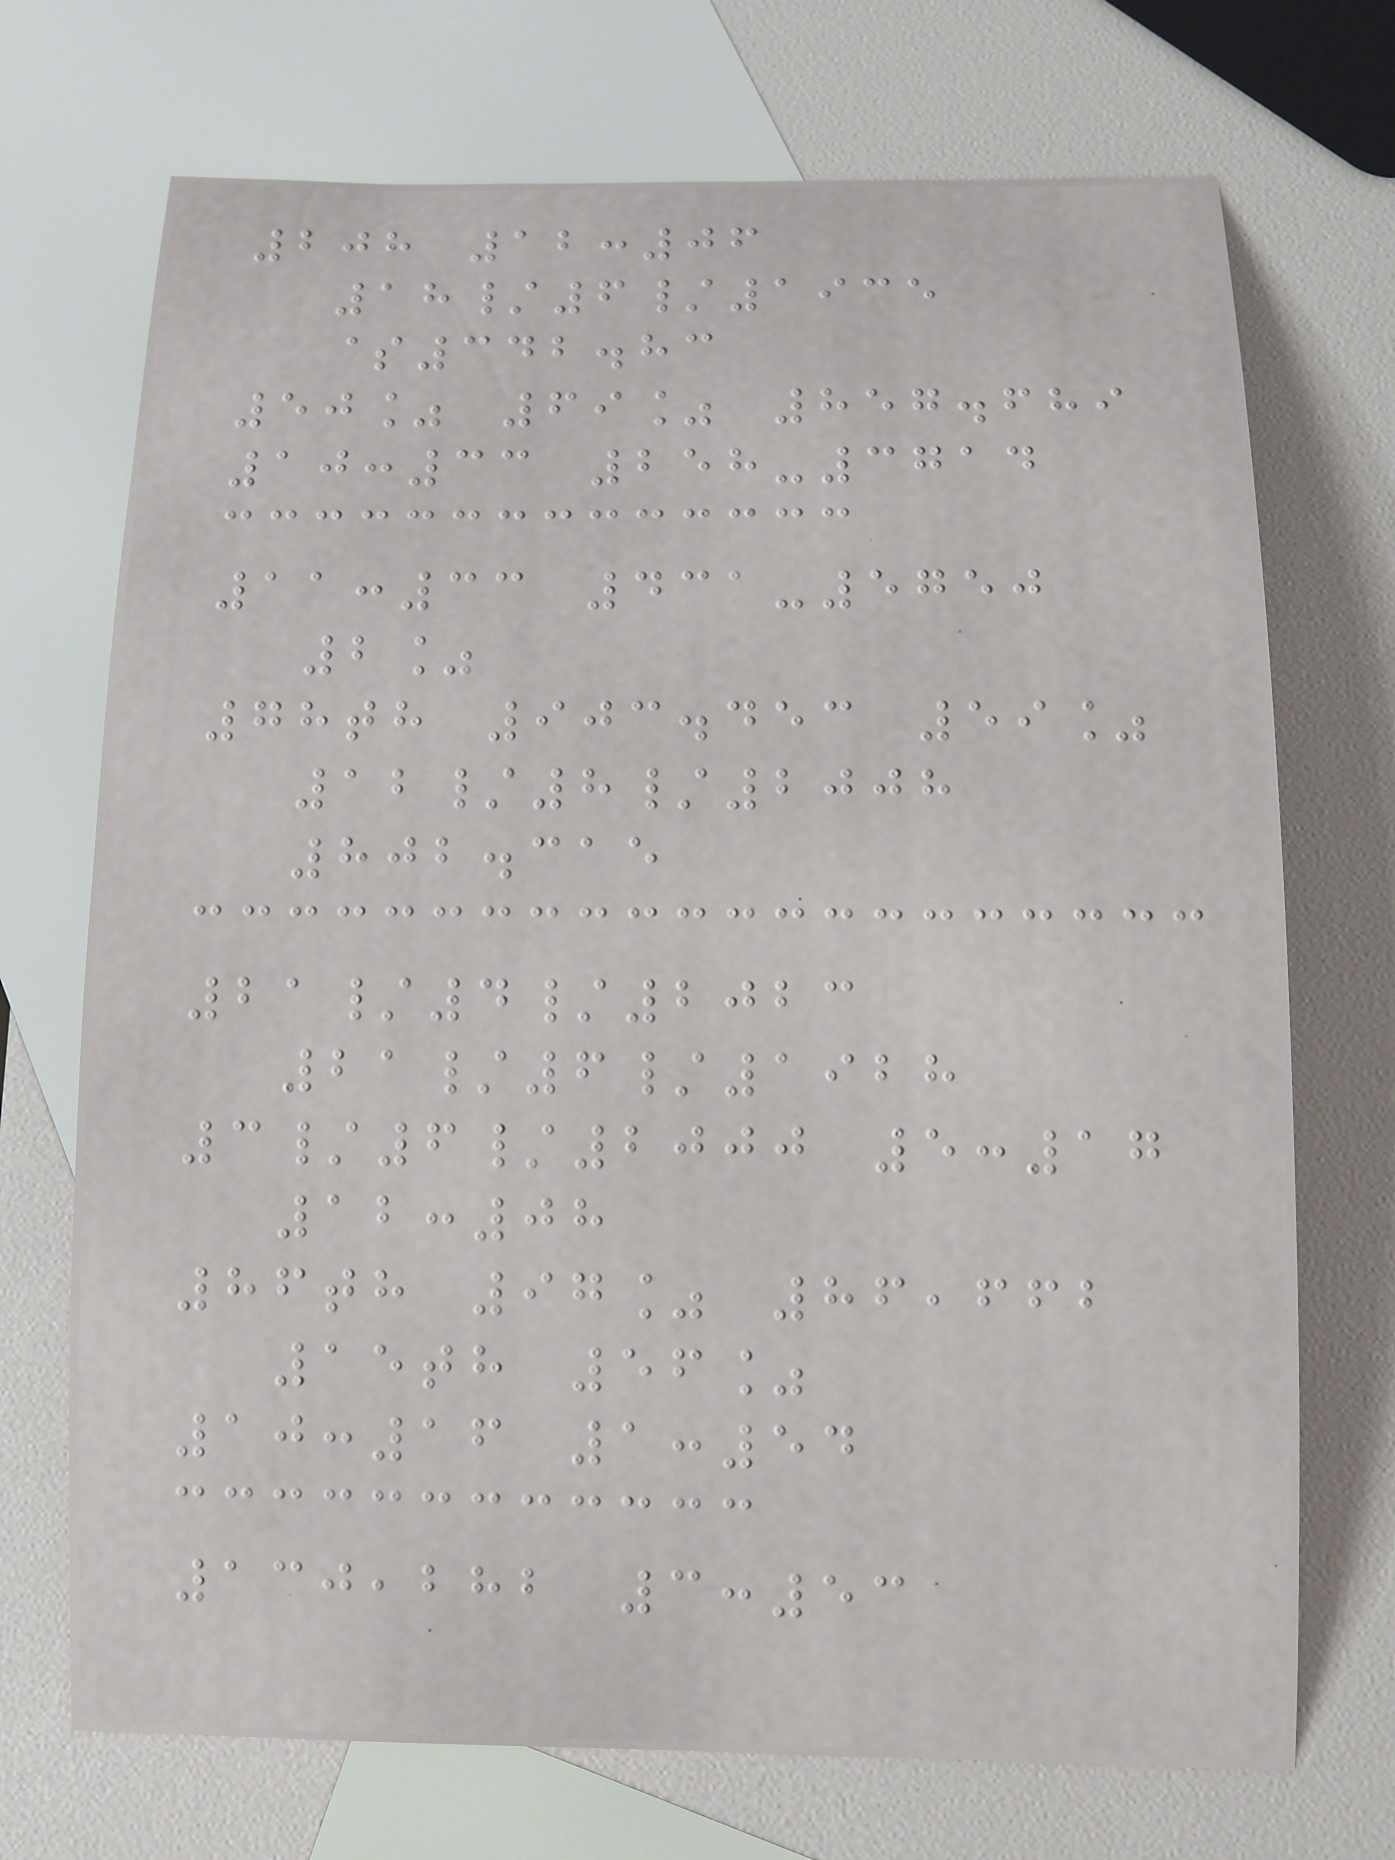208 12:06
18/6/1935
$342.83
50% 69% 857.689
10:33 258-3714
11:33 431-5750
2%
78th 903.453 59%
12/8/2008
802.315
21/4/2023
21/6/1928
3/6/2000 5:17
12:08
86th 97% 86,662
15th 56%
10:16 1:54
130,282 3:53
